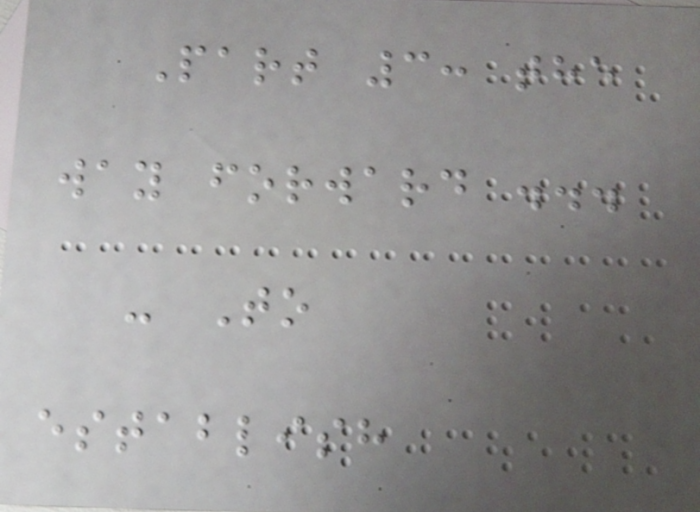Part 3: the
way forward ...
- To
establish
